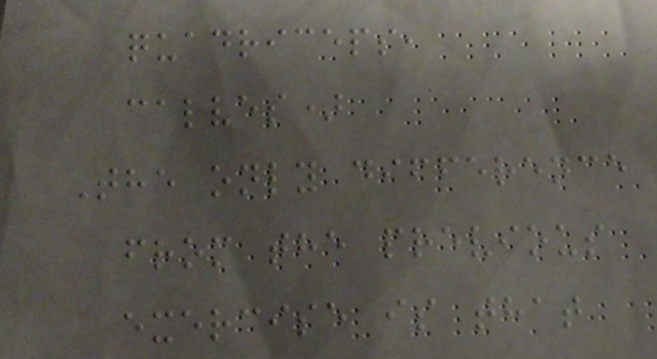quadriceps,
calves)
The only difference
from the previous
exercise is that
